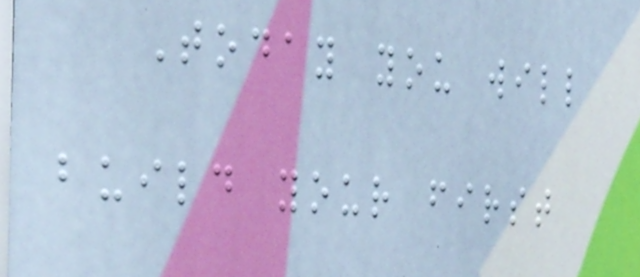Today you will
build your first
